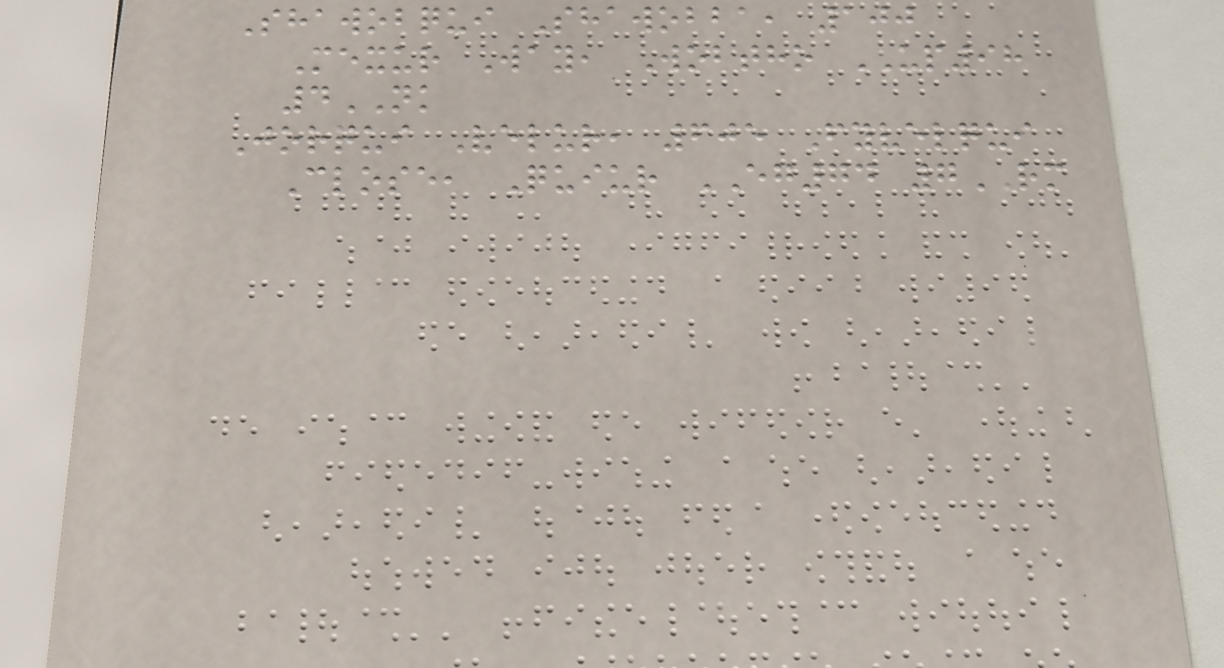Shawobqui Shawobba, 100
Mexur Way, Wobtho UP98
4NK
Jorqui Velur, 605 Fyvelqui
Close, Quiur EG74 7RM
